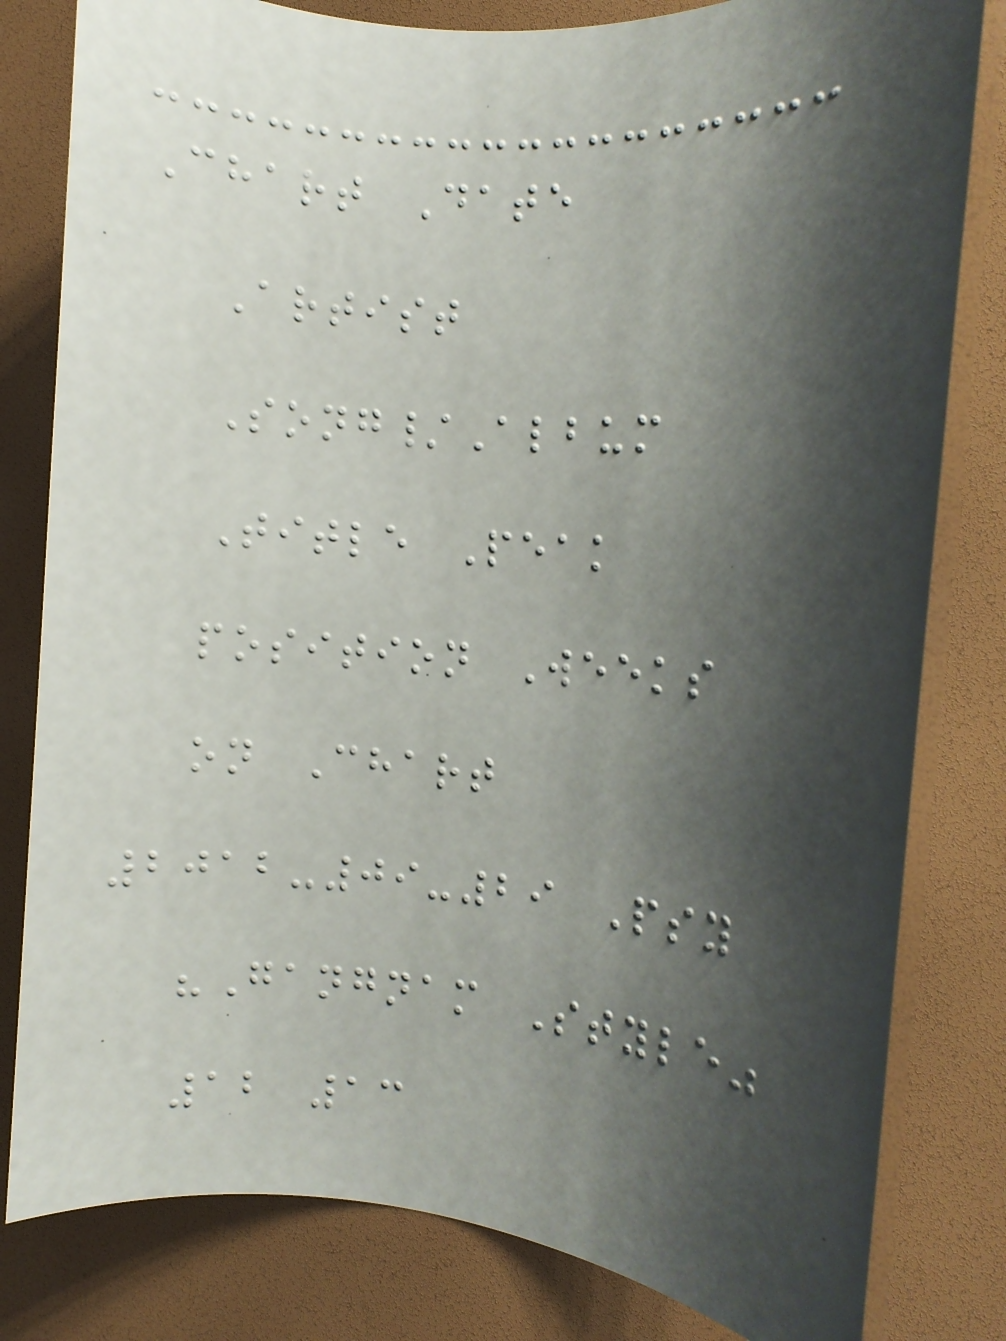Chart Date
Artist
Song/Album
Title Peak
position Weeks
on Chart
2012-09-29 Psy
"Gangnam Style"
12 13
